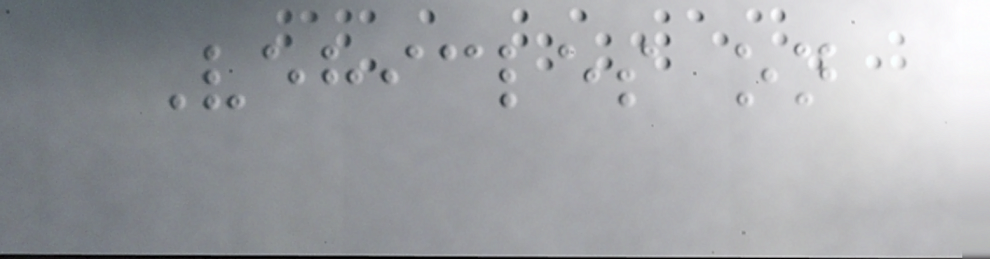Vehicles on
